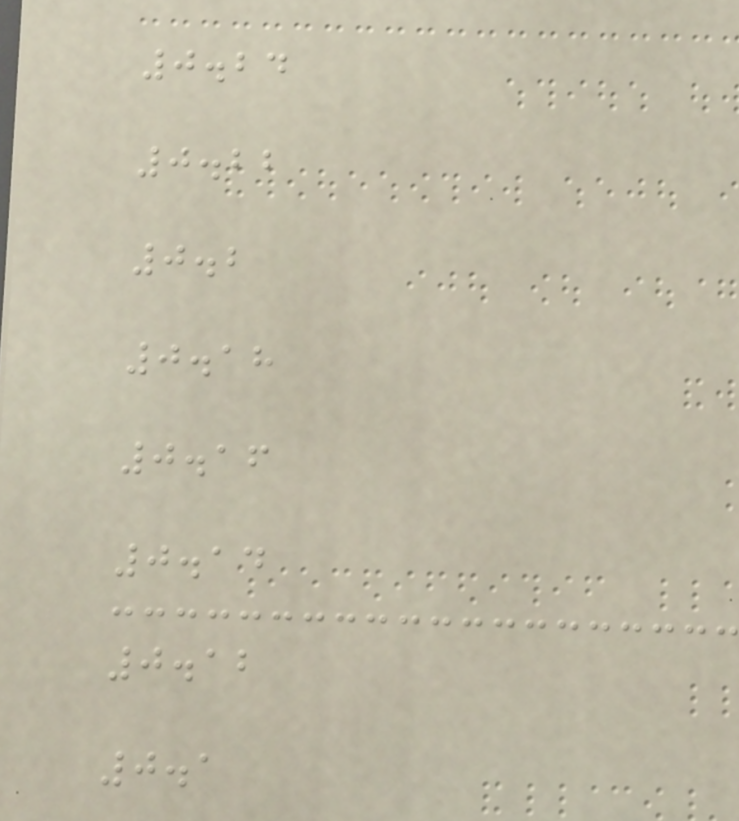0.24
0.22
0.2
0.18
0.16
0.14
0.12
0.1
